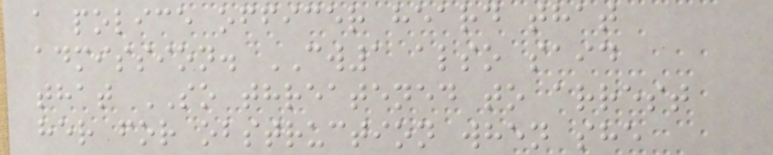a police officer heard that
admission. CW1 also said
that SO threatened to arrest
her for obstruction when she
